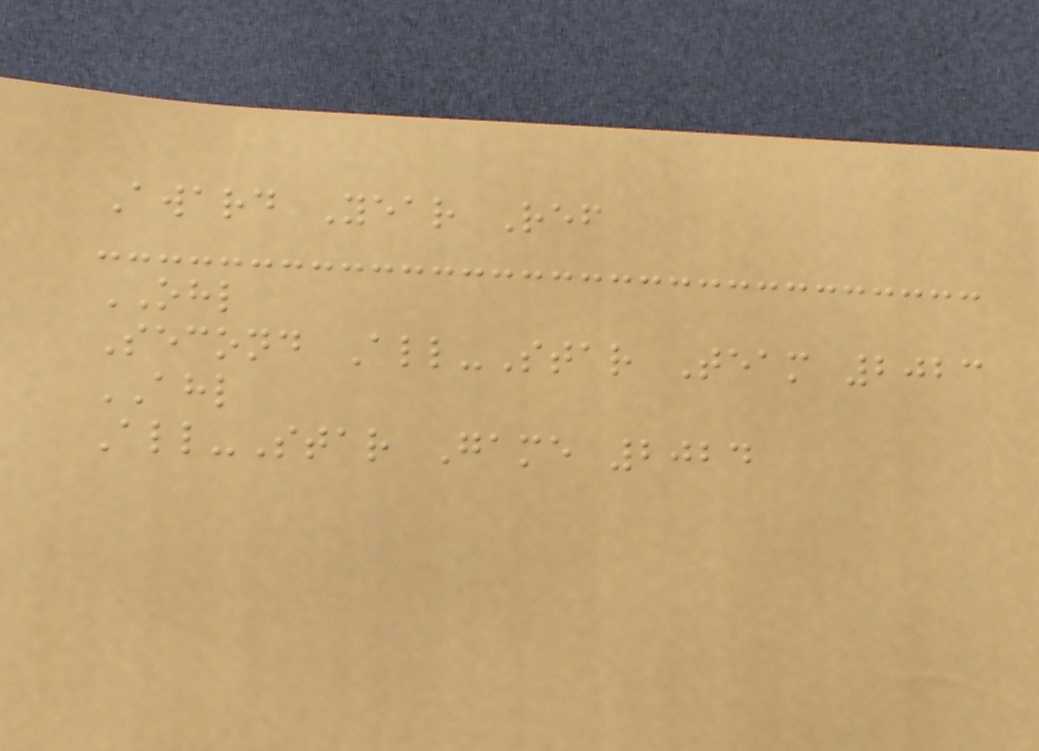Award Year Ref
OHL
Second All-Star Team 2023
AHL
All-Star Game 2024
